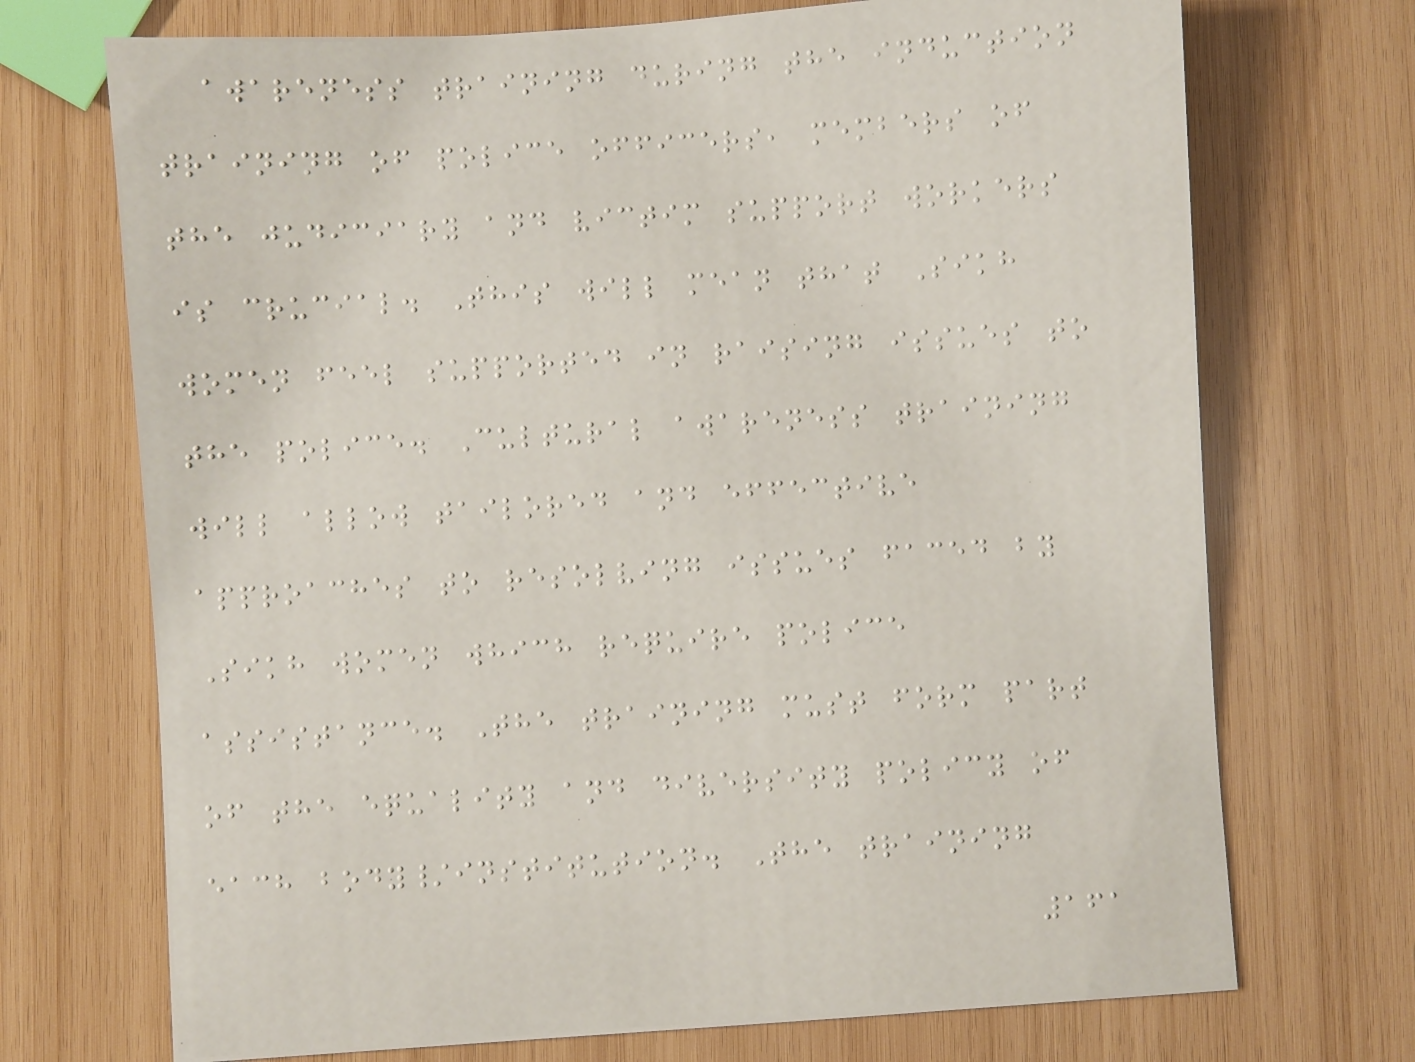awareness training during the induction
training of police officers, members of
the judiciary and victim support workers
is crucial. This will mean that Sikh
women feel supported in raising issues to
the police. Cultural awareness training
will allow tailored and effective
approaches to resolving issues faced by
Sikh women which require police
assistance. The training must form part
of the equality and diversity policy of
each body/institution. The training
161
